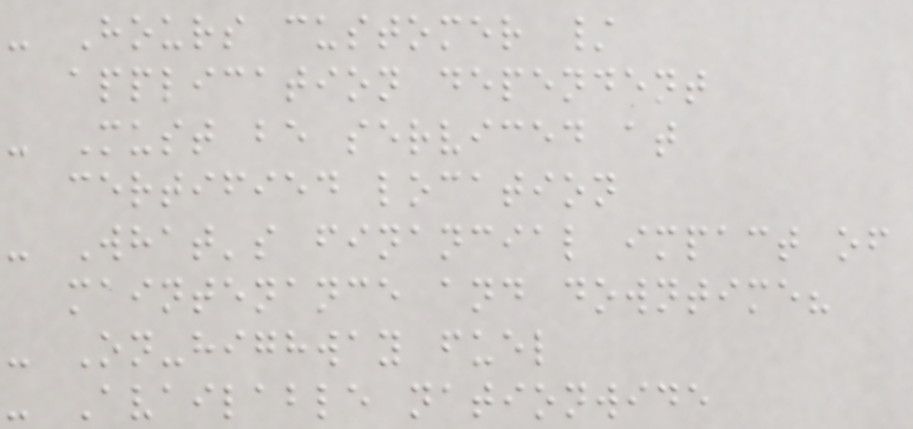- Hours customer /
application dependent
- Must be serviced at
certified location
- What's financial impact of
maintenance and downtime?
- On-highway fuel
- Available nationwide
